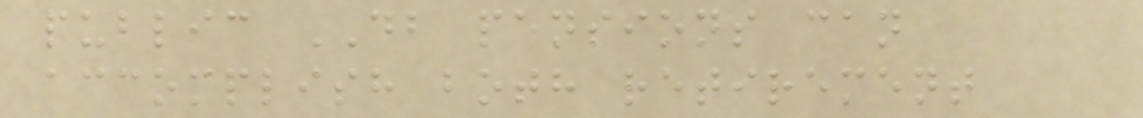public DB pensions can
accomplish both retirement
